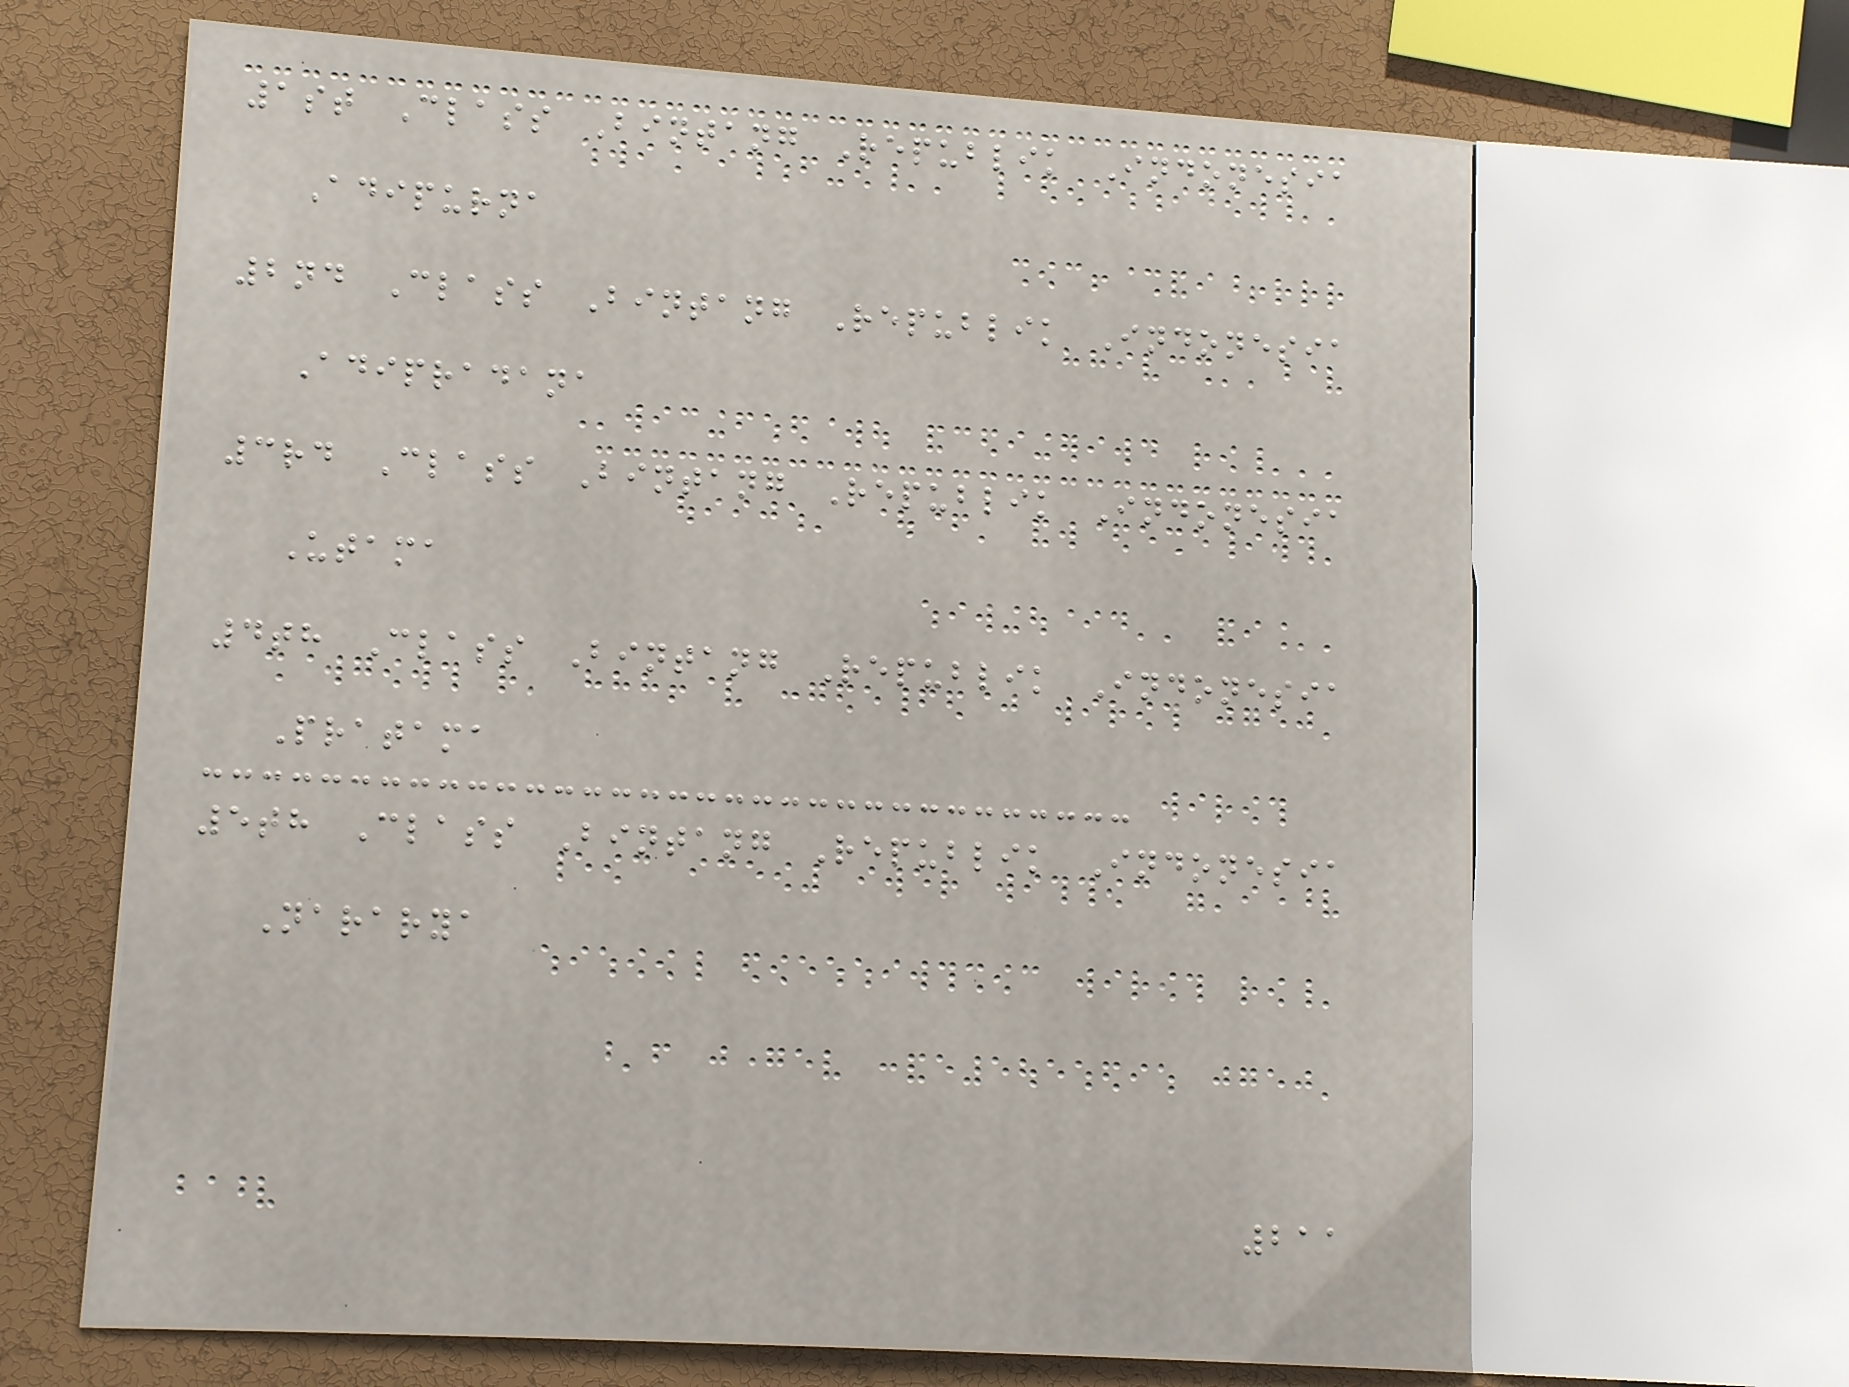1st Class Bintang Republik Indonesia
Adipurna
2nd Class Bintang Republik Indonesia
Adipradana
3rd Class Bintang Republik Indonesia
Utama
4th Class Bintang Republik Indonesia
Pratama
5th Class Bintang Republik Indonesia
Nararya
211
